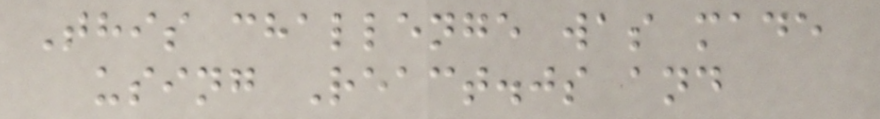This challenge was made
using React.js and
